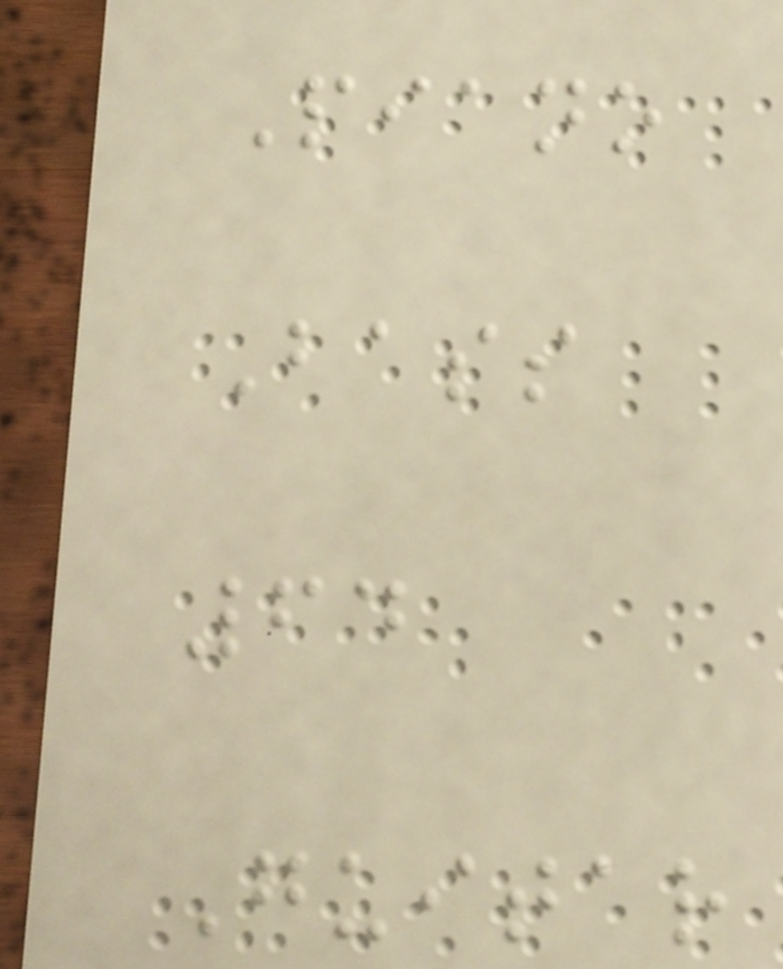Piano
Bass
64
Guitar
